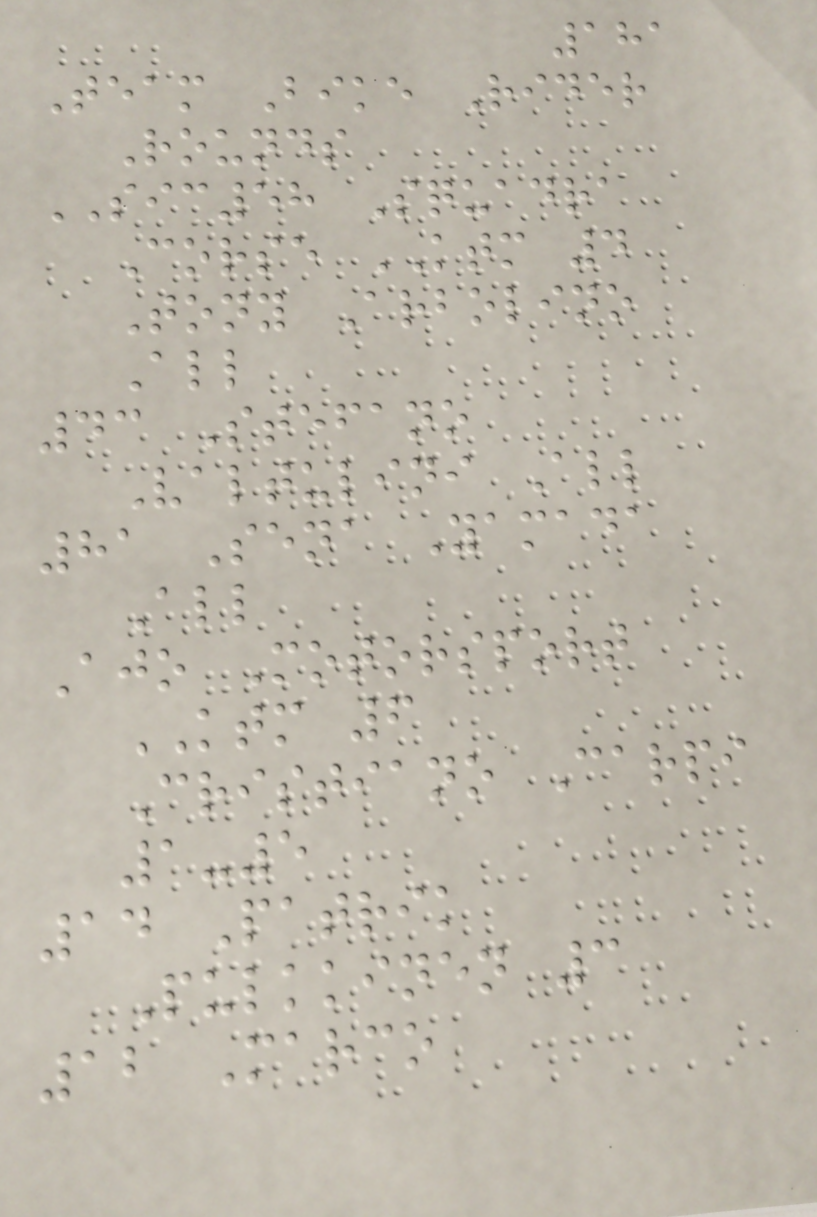181
Team Bike Rider
Rounds
SIC58 Squadra
Corse KTM 4
Tony Arbolino
All
43 Stefano
Valtulini All
81 Sena Yamada
All
Ajo Motorsport
KTM 6
Cristiano Carpi
1-5
14 Patrik
Pulkkinen 3
12 Marco
